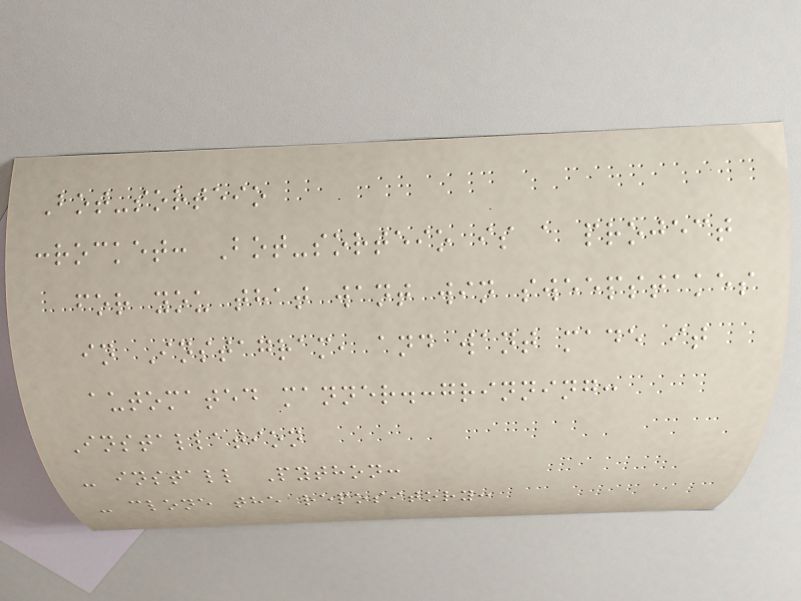Bot-sorteio
:rocket: Bot-sorteio is a project
for you that want win sweepstakes
in Instagram, and want made it
automated manner.:grinning:
Installation
- install Python:
- clone the repository:
